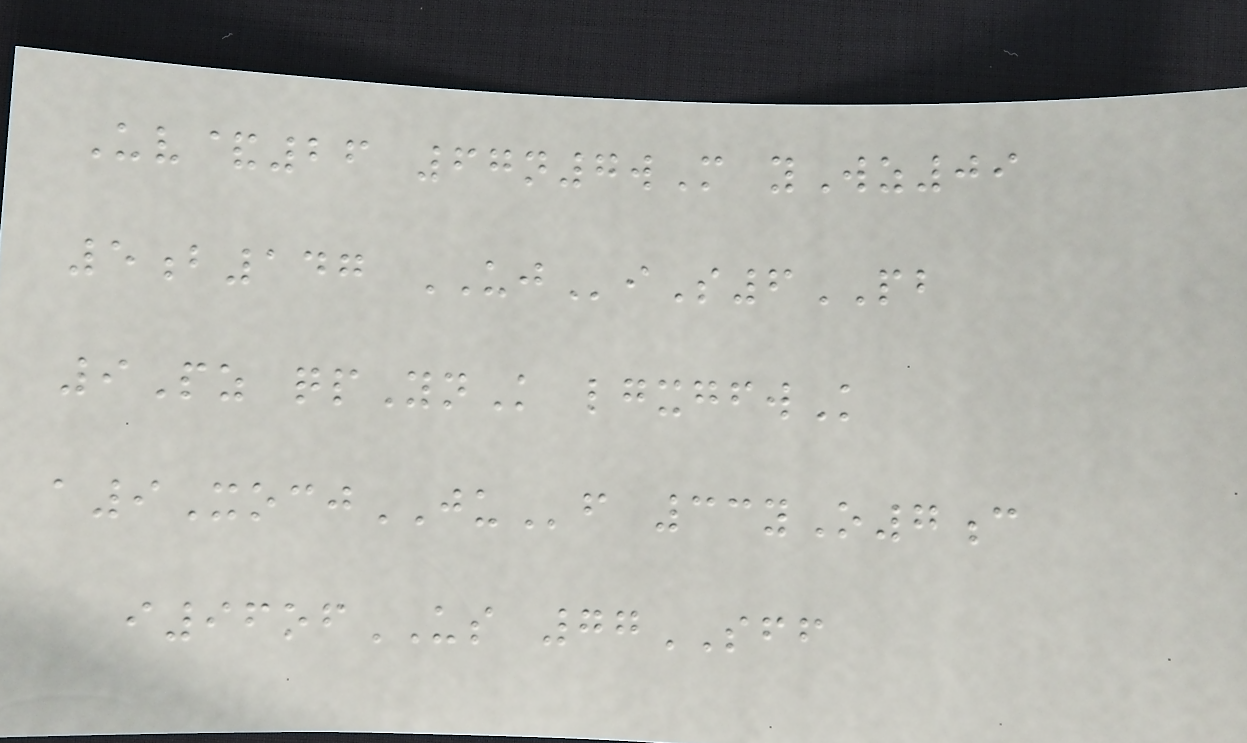Uv&26 67n7wM yWz09
5b147 UJiS6PB
9Pz qpYnK lgxgfwK
a9XocjJUf 33yO7c
i96ofUS 77SFF
